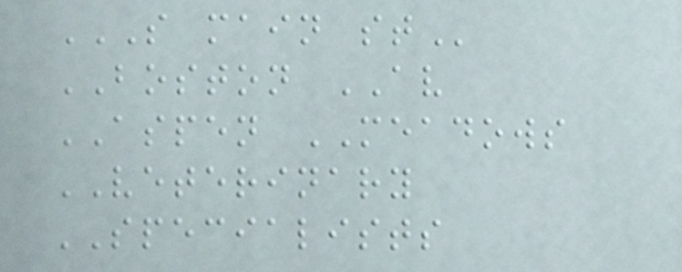S MAIN ST
BOSTON AV
ASPEN MEADOWS
VETERINARY
SPECIALISTS
